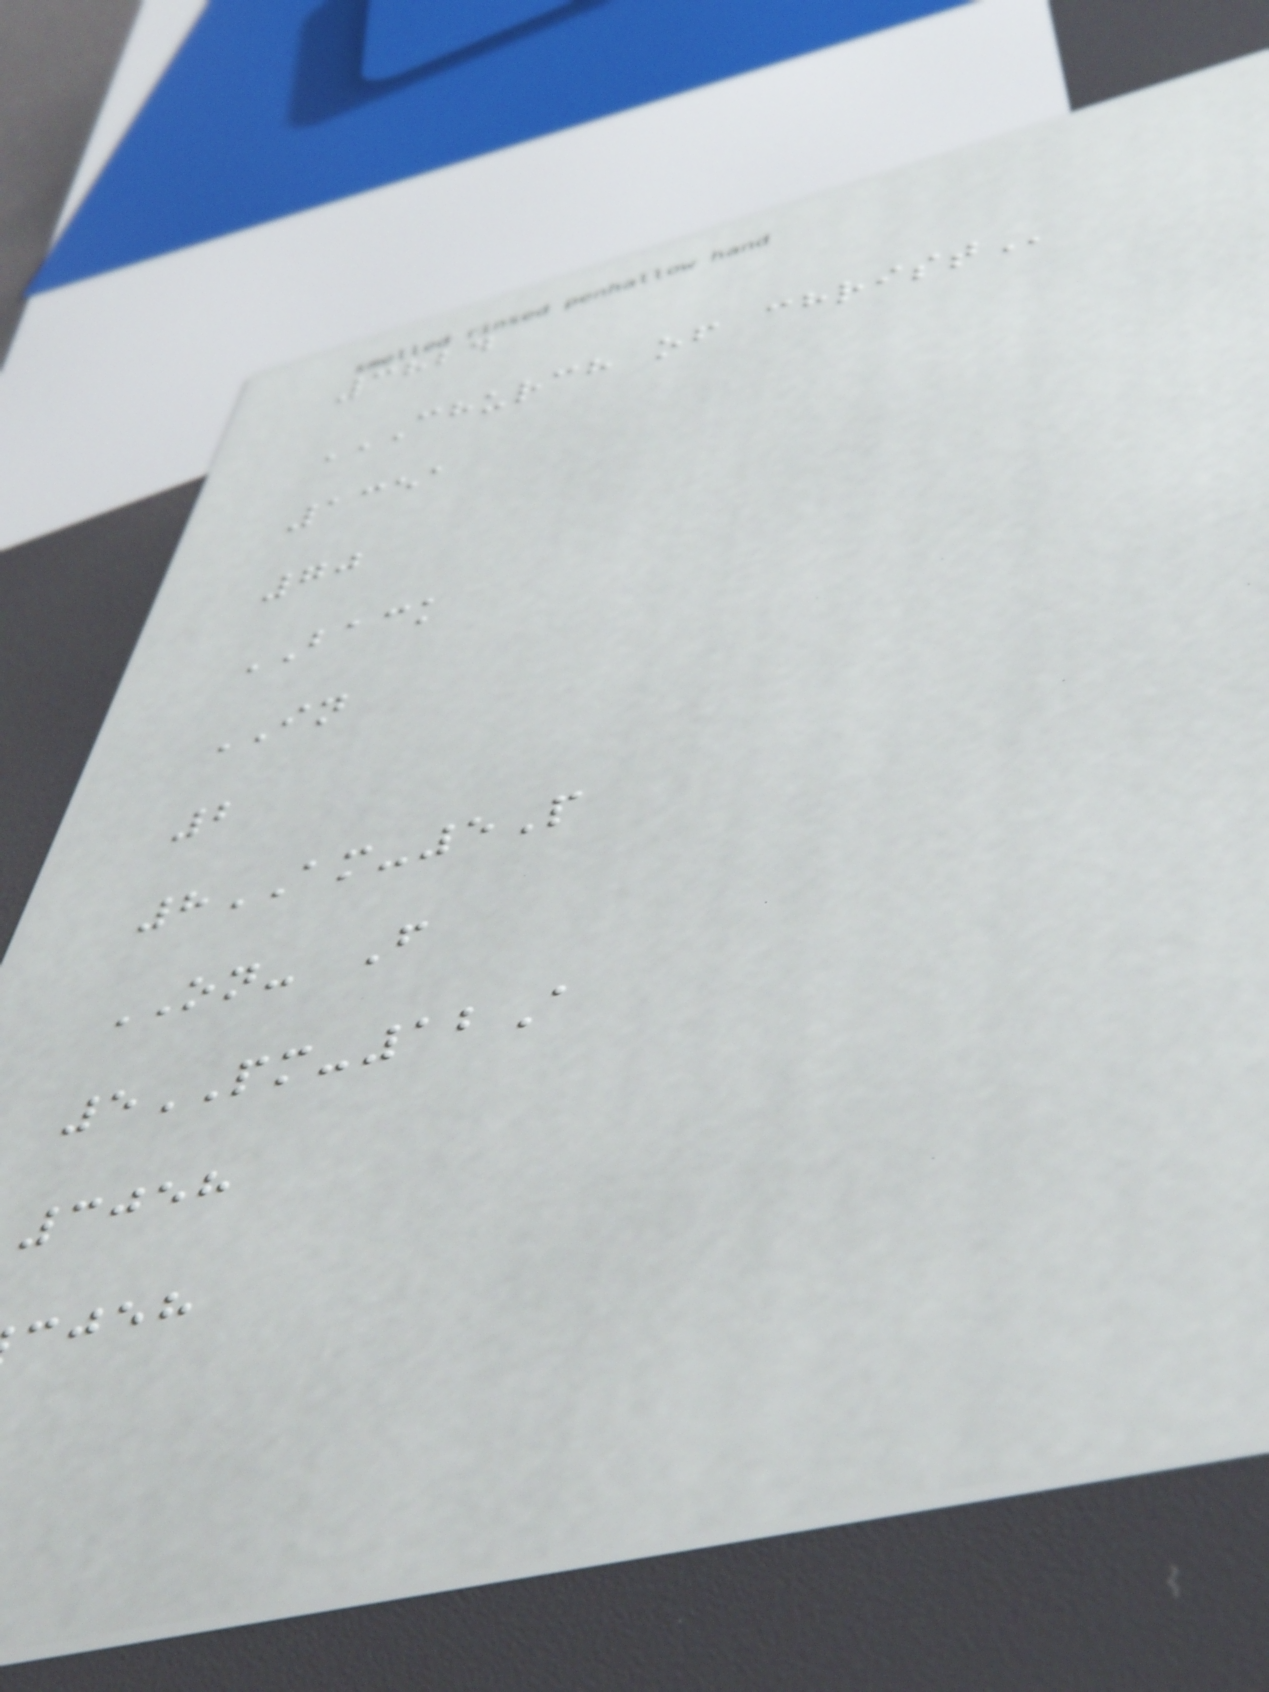3824
CHURCH OF CHRIST
1351
70
BACK
IN
2
8AM-5P
ON- F
5PM-12A
3058
cjeh
